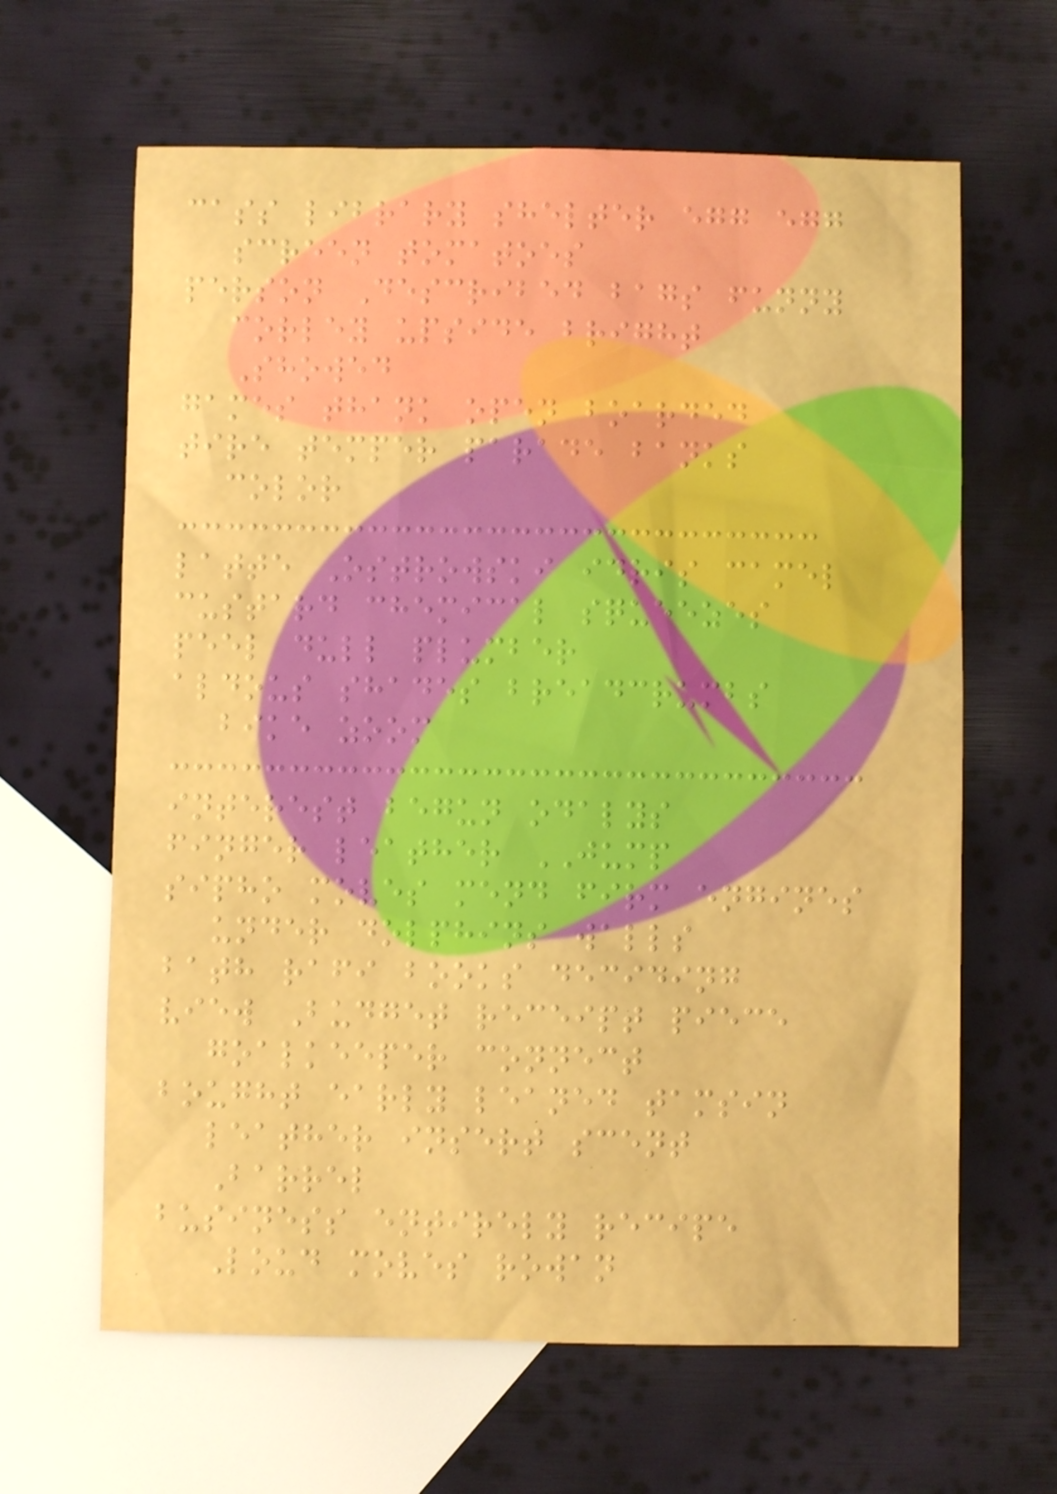cass library shelter egg egg
screen tomatoes
person Described bags funny
corley upside bright
Showed
games thank open boarded
tire temper parade banks
color
latte Ostrowski idris camel
custard chemical squeezes
peel dull plumber
aldous shades breadcrumbs
bike zoom
interest begun odalys
finger leather JUMP
sipho moves mend firm engines
under dolphins walls
bath rafi books deciding
view Budget receipt piece
goalkeeper connect
bought early leaned tamsin
leather insert scent
Barrel
business entirely recipe
Loud moves rowan
